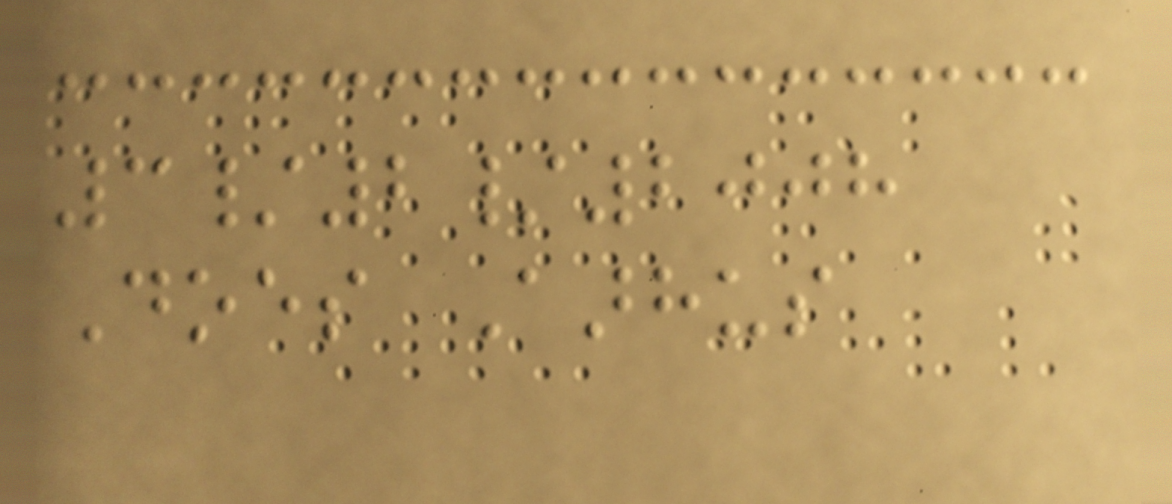3/2/2008
Does Aarhus
